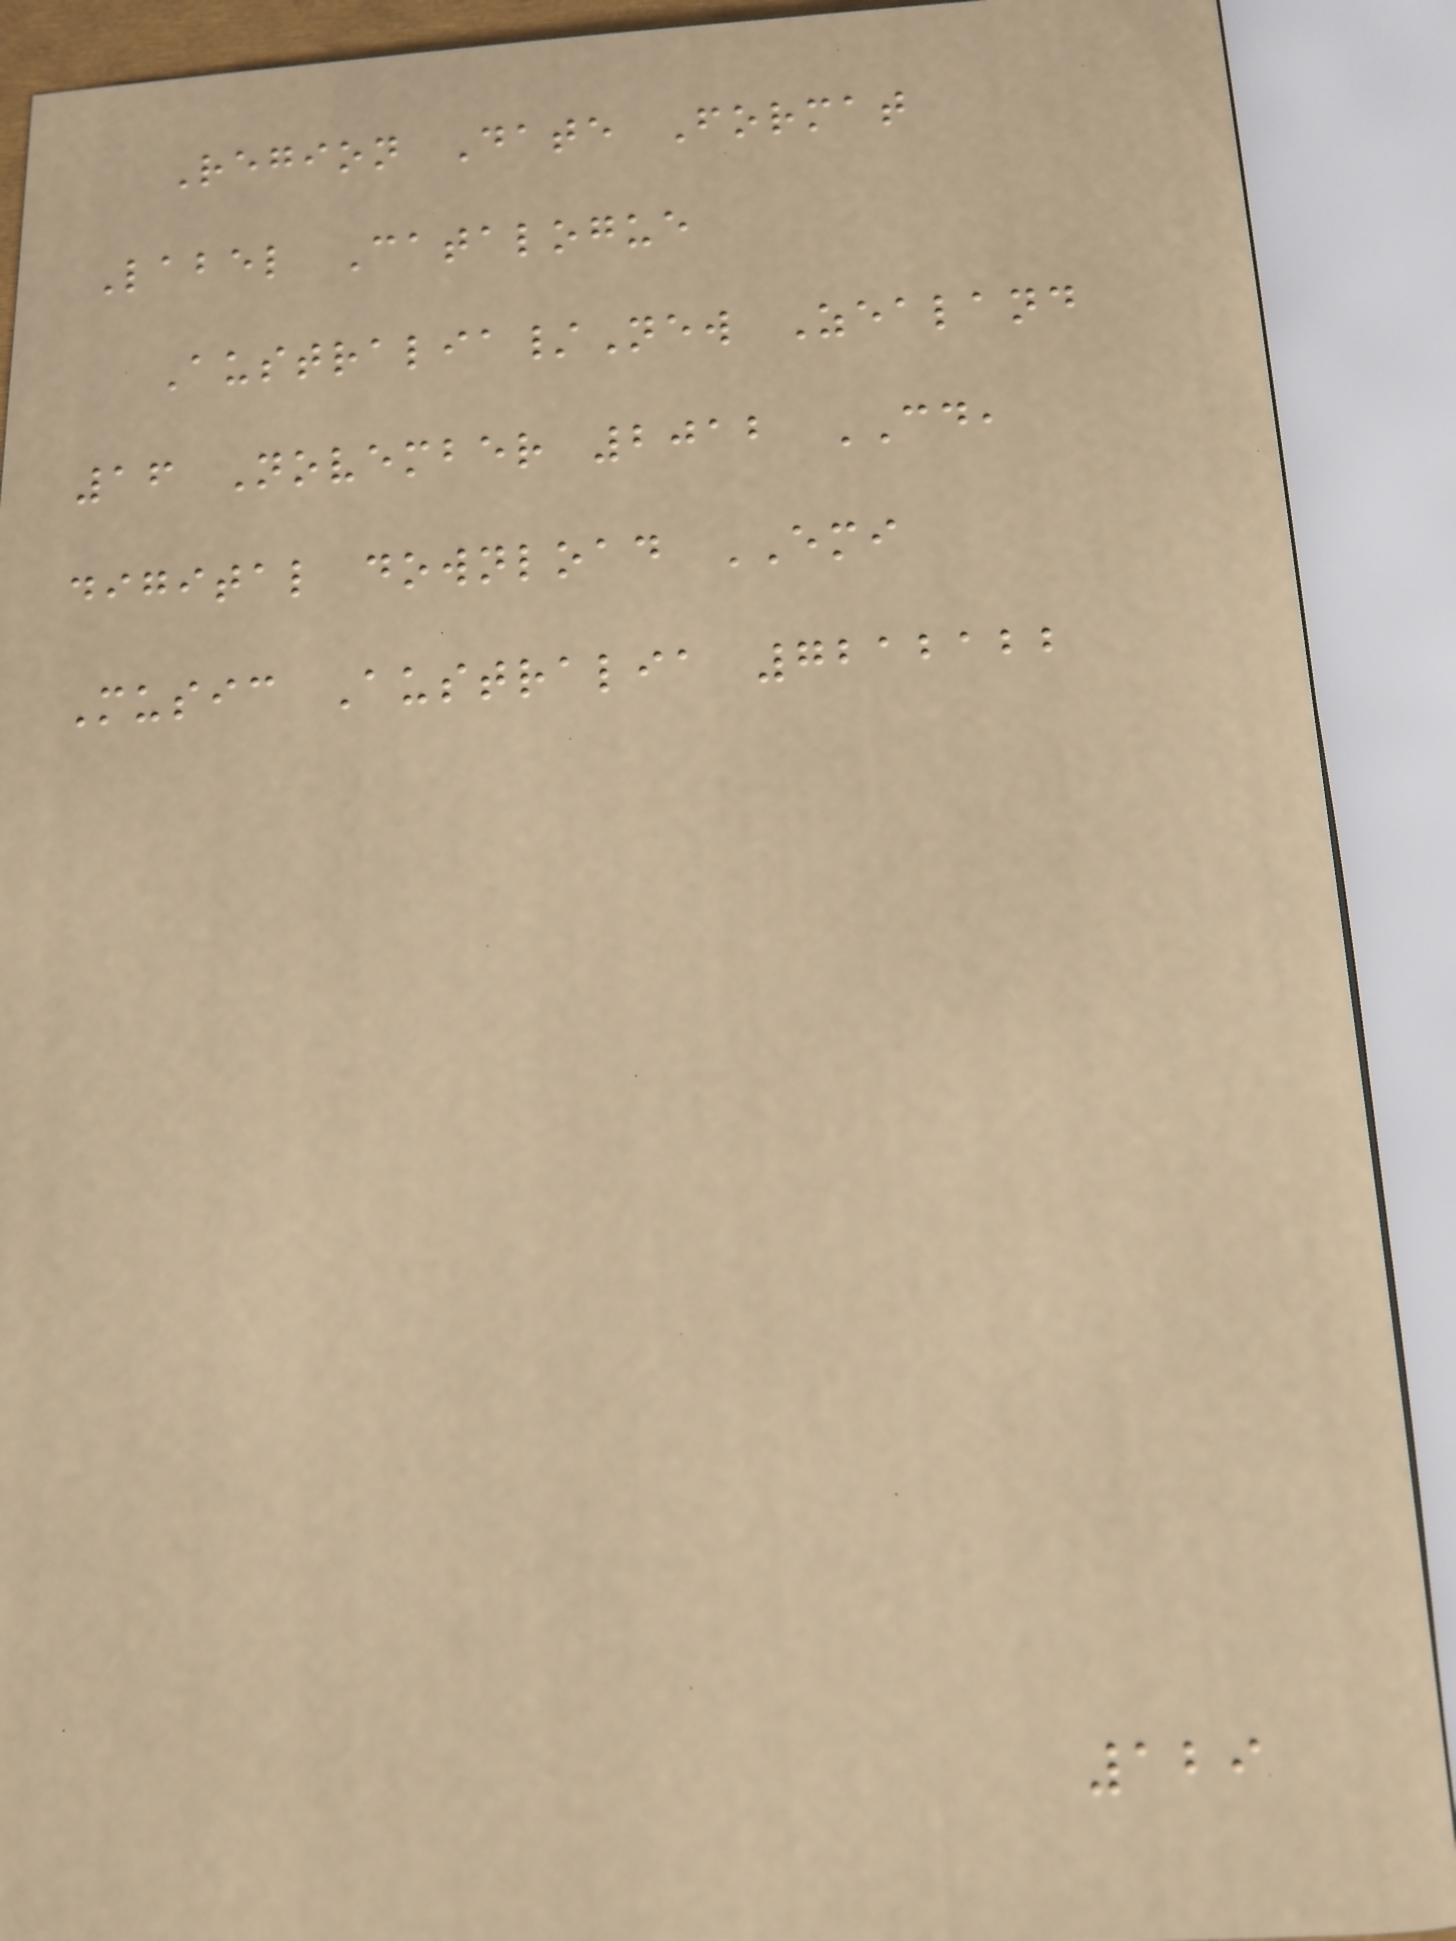Region Date Format
Label Catalogue
Australia/New Zealand
16 November 2012 CD,
digital download EMI
Music Australia 7212122
129
